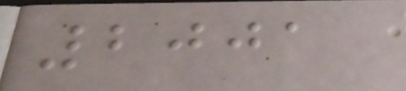2001
